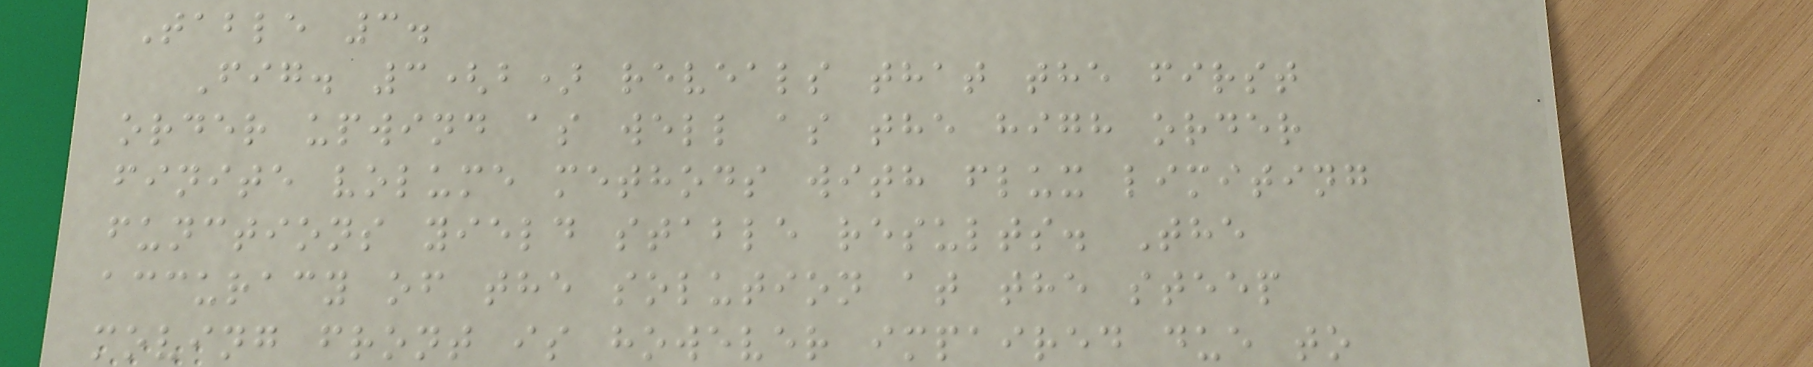Table 3.
Fig. 3(b) reveals that the first
order upwind as well as the high order
finite volume methods with flux limiting
functions yield stable results. The
accuracy of the solution at the steep
moving front is however impaired due to
